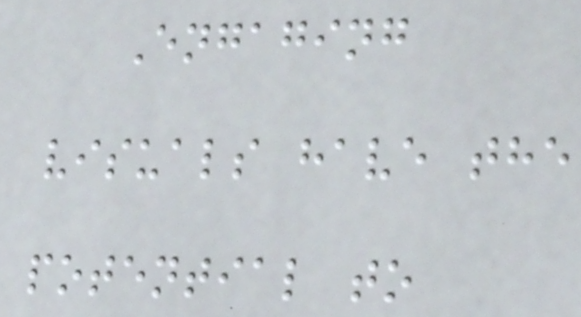Engaging
visuals have the
potential to
